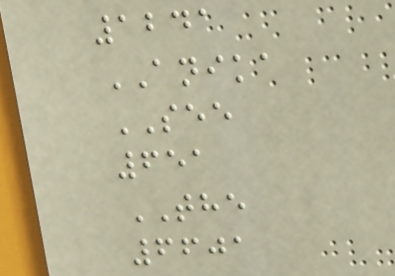1241
ANIKA
SEE
651
THE
6601
